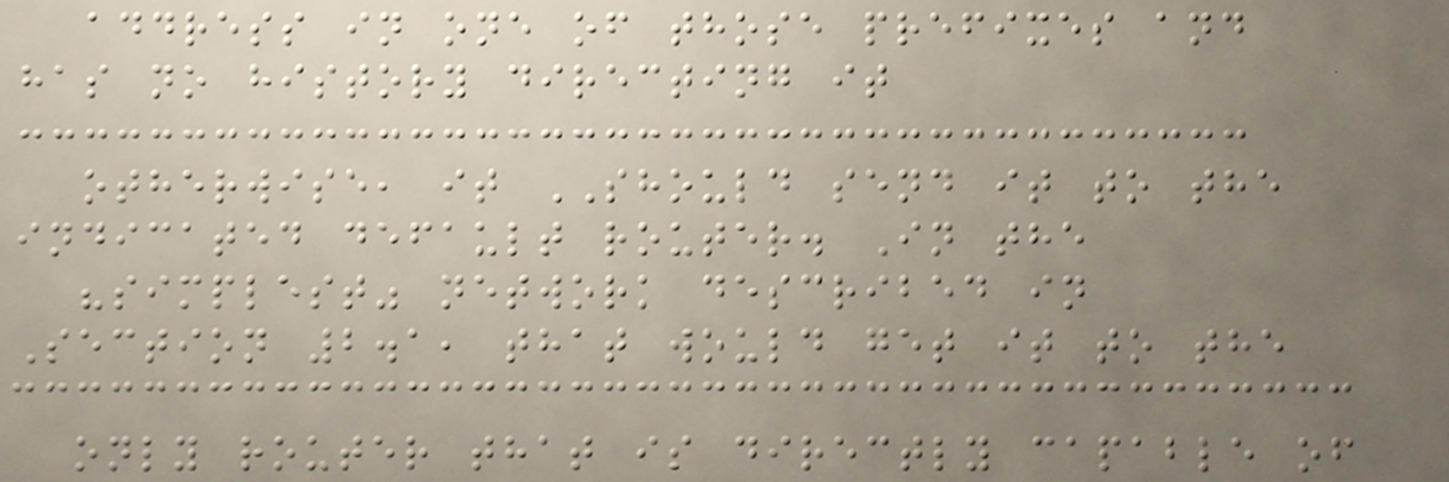address in one of those prefixes and
has no history directing it
otherwise, it SHOULD send it to the
indicated default router. In the
"simplest" network described in
Section 2.1, that would get it to the
only router that is directly capable of
